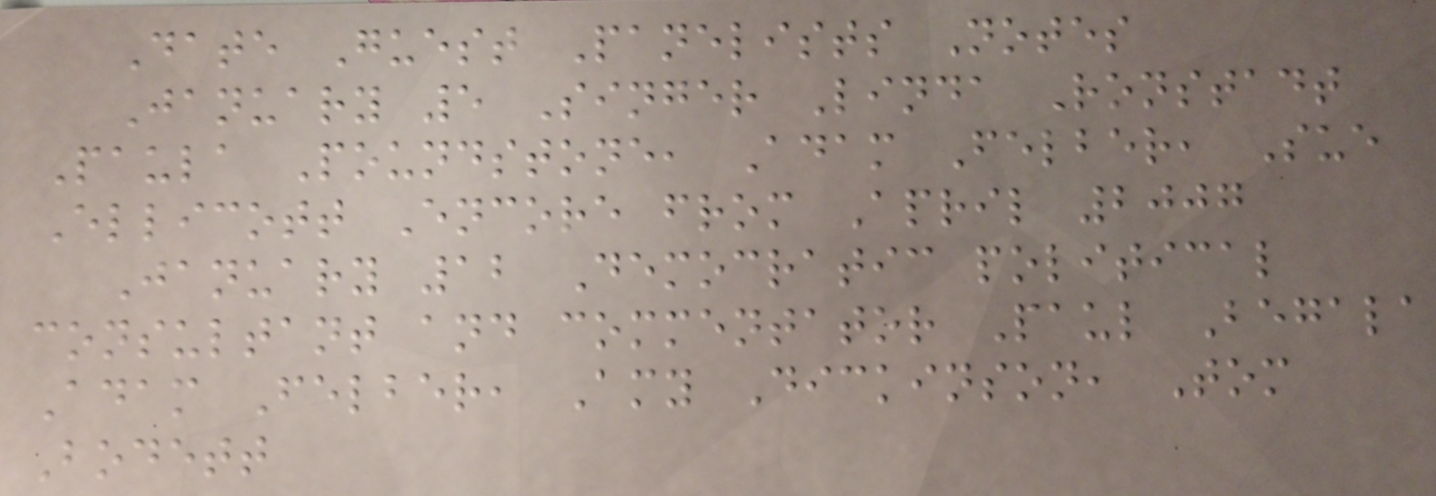Date Guest Panelists Notes
January 5 Singer Linda Ronstadt
Paula Poundstone, Adam Felber, Sue
Ellicott Encore from April 2007
January 12 Democratic political
consultant and commentator Paul Begala
Adam Felber, Amy Dickinson, Tom
Bodett
